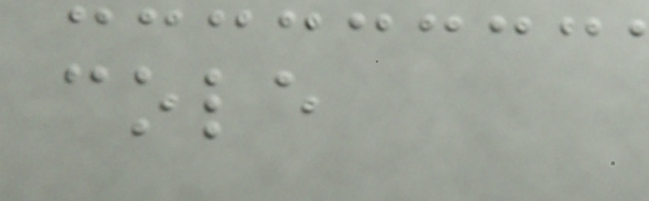cole
